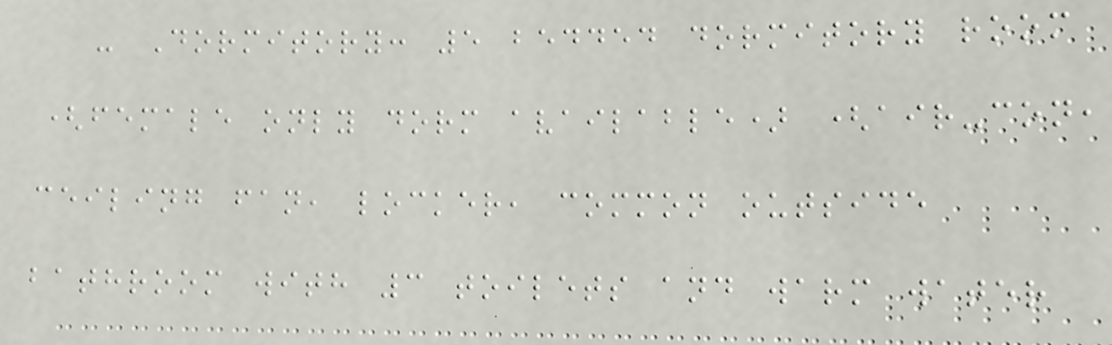- Dormitory: 5 bedded dormitory room
(female only dorm available) (air-con,
ceiling fan, locker, common outside
bathroom with 3 toilets and warm water
